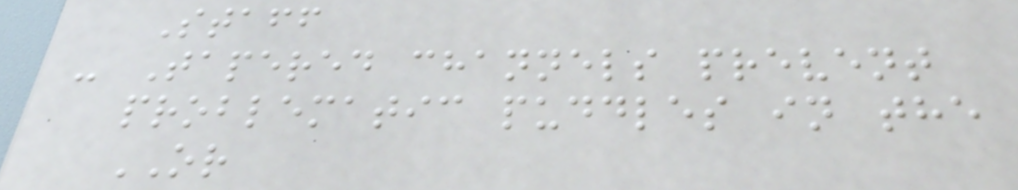Staff
- Tapered channels prevent
problematic puddles in the
OR
